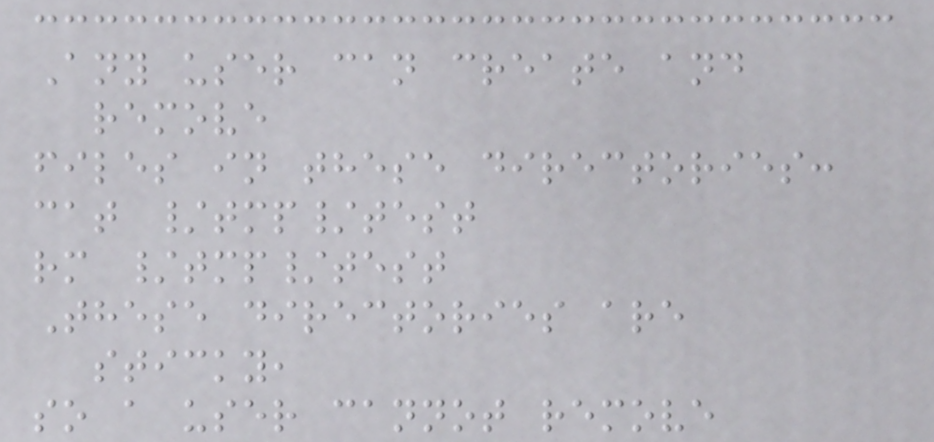Any user can create and
remove
files in these directories:
cat /tmp/test
rm /tmp/test
These directories are
sticky,
so a user cannot remove
